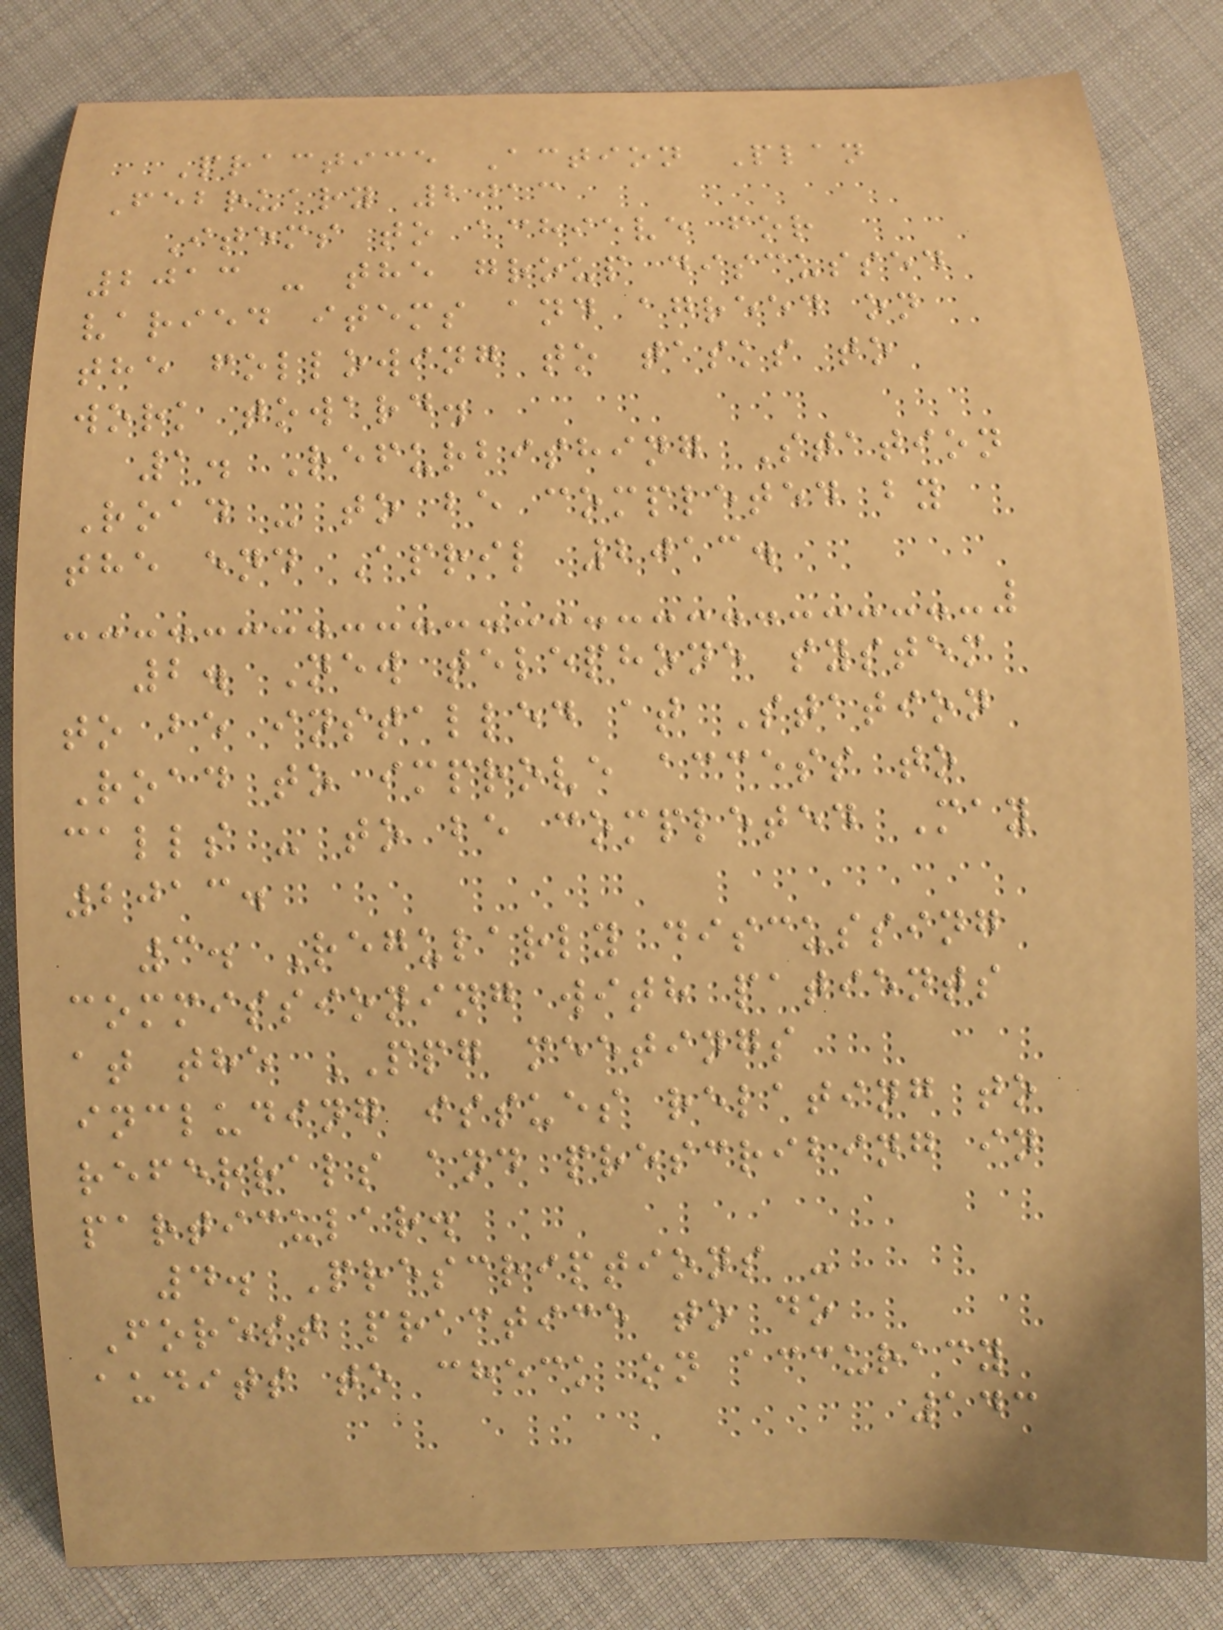Practice Action Plan
February 2013
Items to achieve for
2013 - the group discussed
varied items and agreed on
the following to tasks to
work toward.
1. Refurbishing Station
Road - to be completed by
the end April 2013.
2. New telephone system
to be installed at Station
Road to improve access to
calls - to be completed May
2013.
3. Regularly discussing
commissioning with patients
at the PPG meetings
including issues relating to
referrals and prescribing in
particular.
4. Prescriptions -
Forest practice to do
audits to check on accuracy
143
